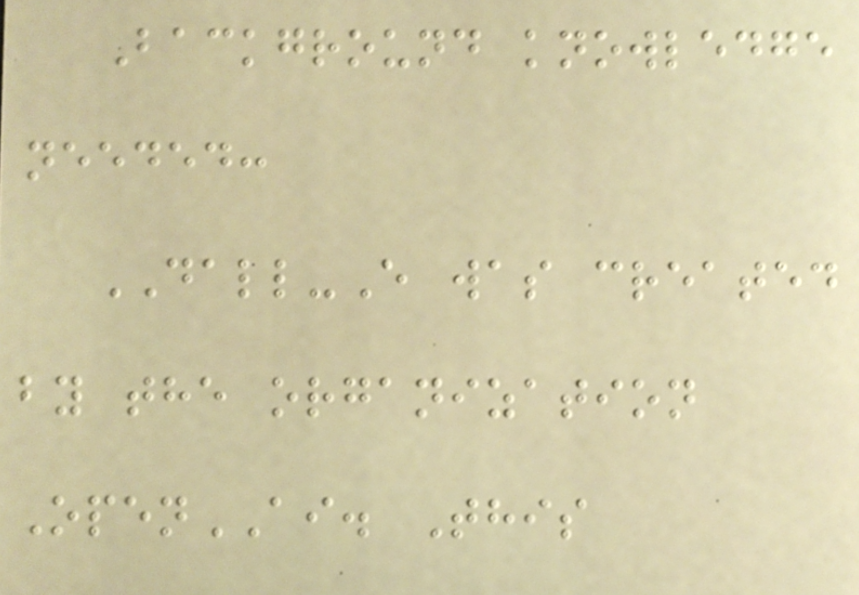Background knowledge
needed:
DALL-E was created
by the organization
OpenAI. This
